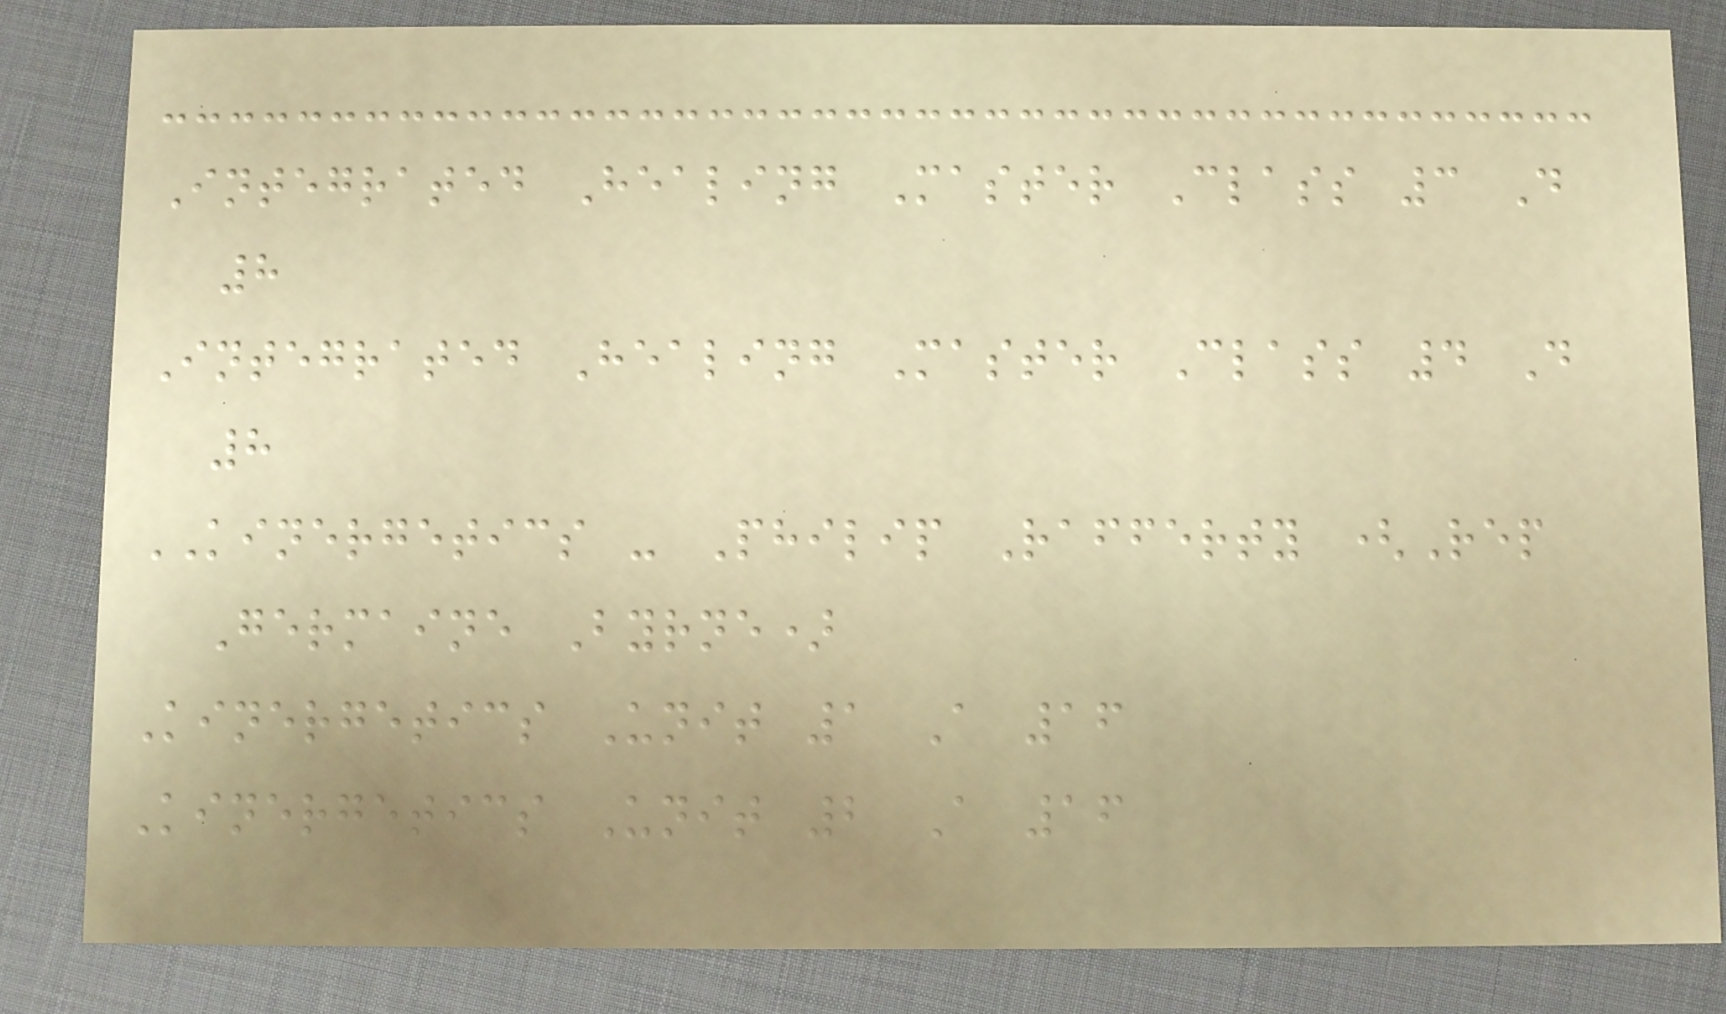Integrated Healing Master Class 3 D
8
Integrated Healing Master Class 4 D
8
KINERGETICS - Philip Rafferty (Rep
Germaine Byrne)
Kinergetics Unit 1 A 16
Kinergetics Unit 2 A 16
